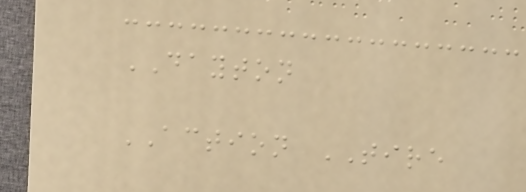DAYTON
ACTION TIRE
